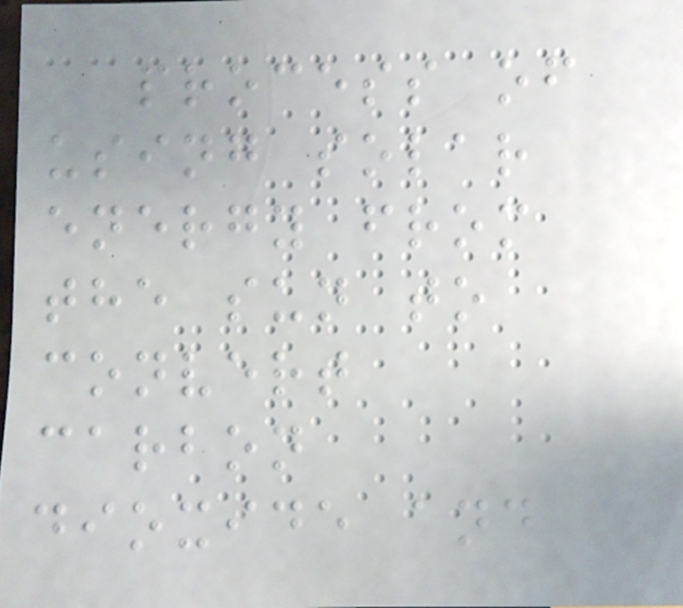process of
using solar
energy from
the sun to
convert
carbon
dioxide and
